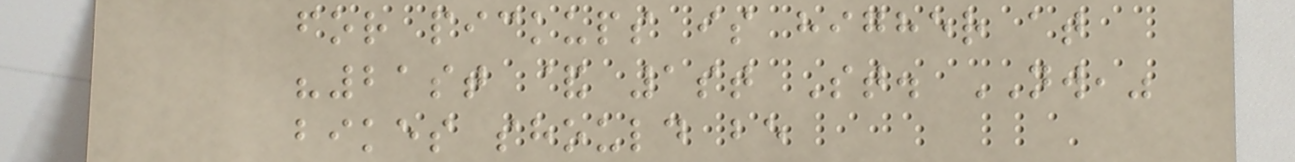for pickups is higher at
"21st & 1st St. NW,"
bikes should be
